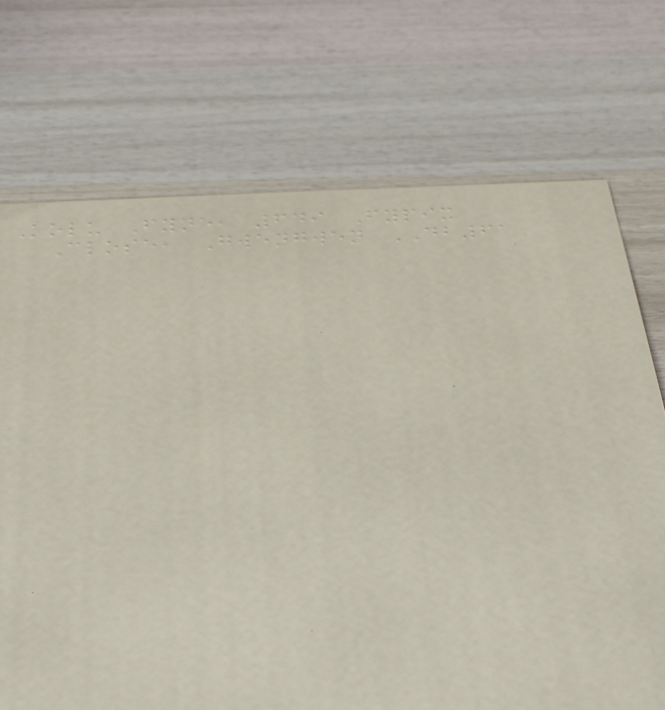Kolu Fyne, 649 Fypix
Close, Gwengwen DB61
